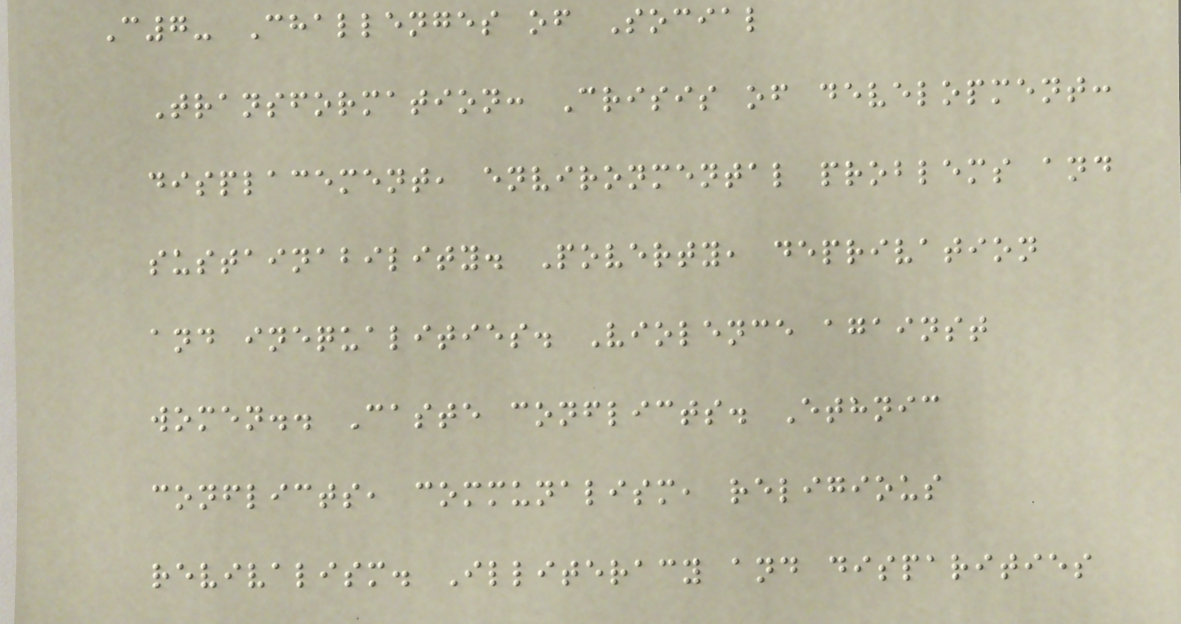C7- Challenges of Social
Transformation: Crisis of development:
displacement, environmental problems and
sustainability. Poverty, deprivation
and inequalities. Violence against
women.. Caste conflicts. Ethnic
conflicts, communalism, religious
revivalism. Illiteracy and disparities
